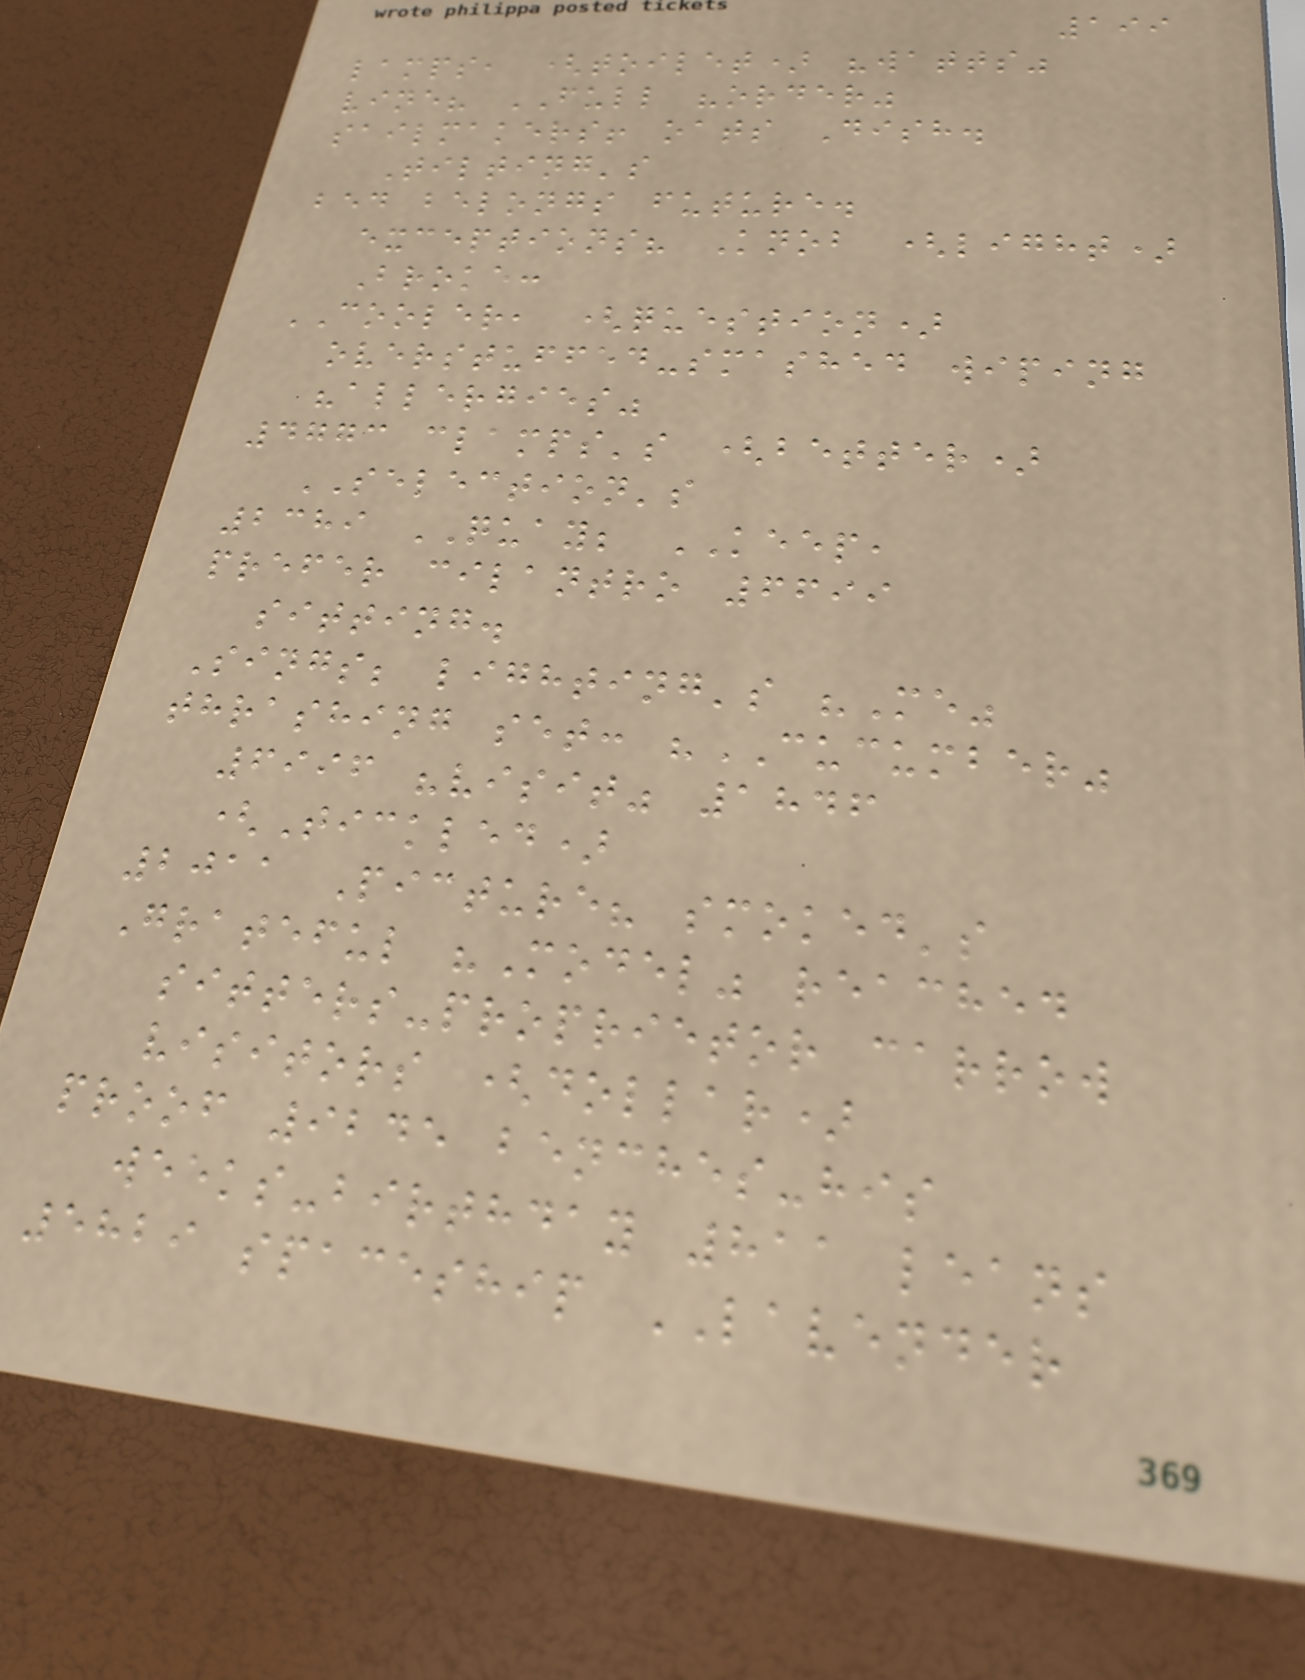199
lamps, (toilet) "watts"
vine? FULL "order"
sailmakers! oats Dish.
Tilting's
bed belongs future.
exceptions? Knob (light)
Broke:
COOLER, (question)
overstuffed-smashed wiping
"allergies"
4773 clamps's (better)
SELECTION's
2389 QUAY; KEEP,
prefer cilantro 6699
sitting.
Sings; lighting's "Me"
thrashing set: "CUCUMBER"
6996 "visit" 1846
(Tickled)
2011 Picture? smoked's
Grateful "Model" reached
sitters-proprietor carrow
visitors (dollar)
proof 9245 benches-his
weeks-birthday 811 leans
5829 spaceship LAVENDER
